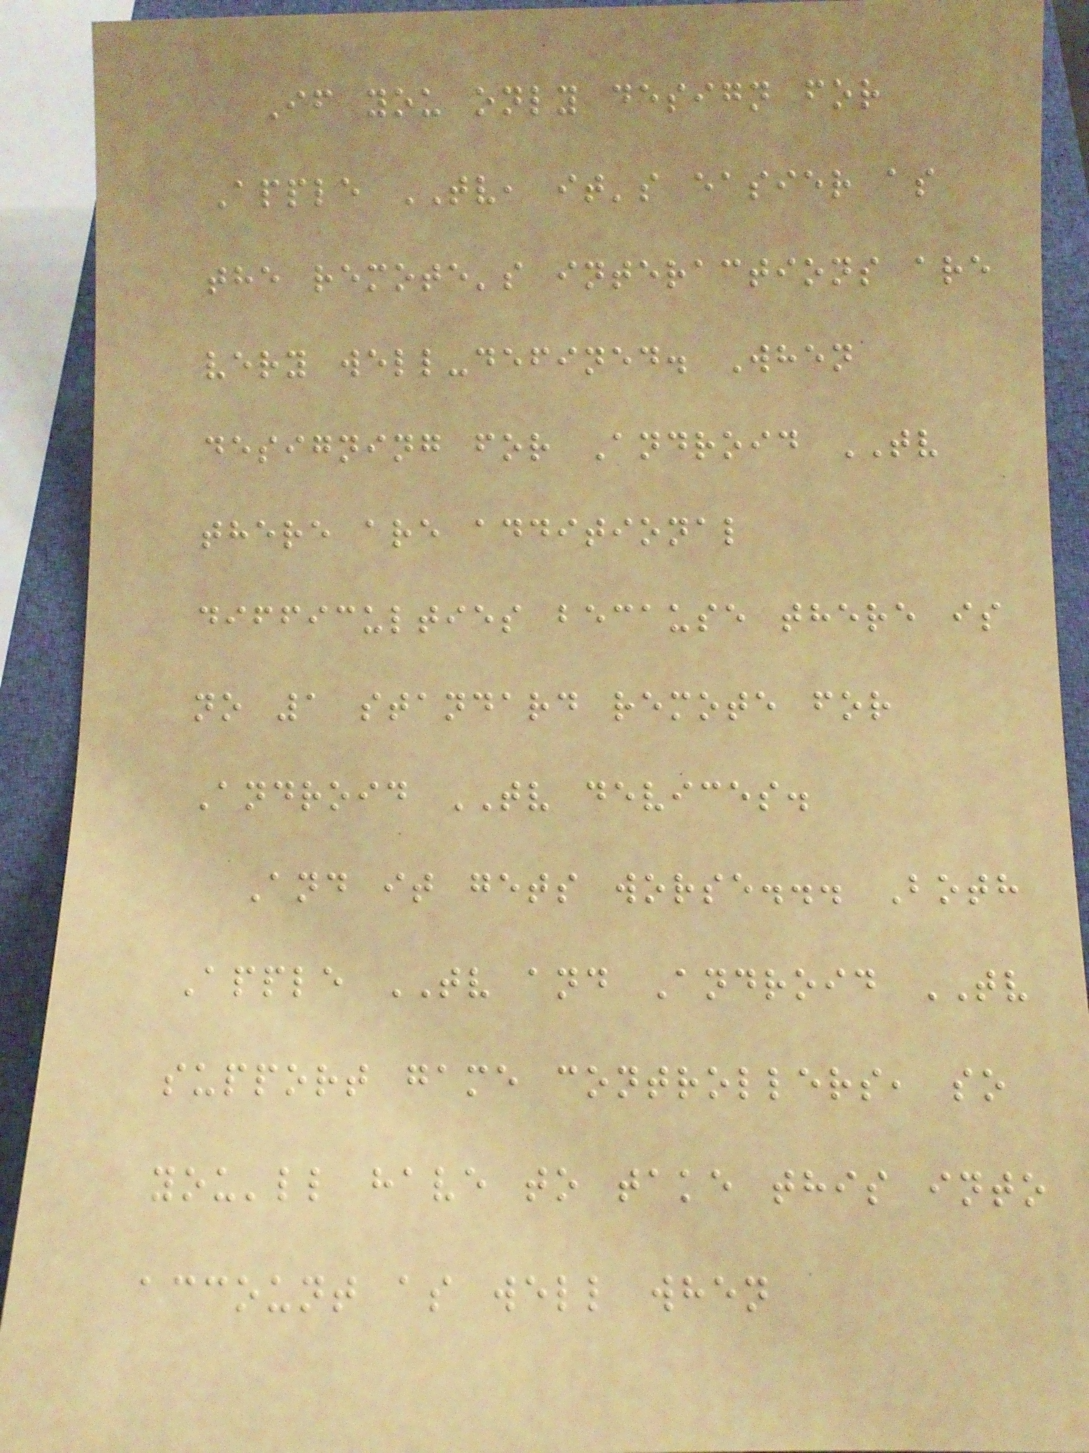If you only design for
Apple TV, it's easier as
the remote's interactions are
very well-defined. When
designing for Android TV
there are additional
difficulties because there is
no 1 standard remote for
Android TV devices.
And it gets worse... Both
Apple TV and Android TV
support game controllers, so
you'll have to take this into
account as well when
